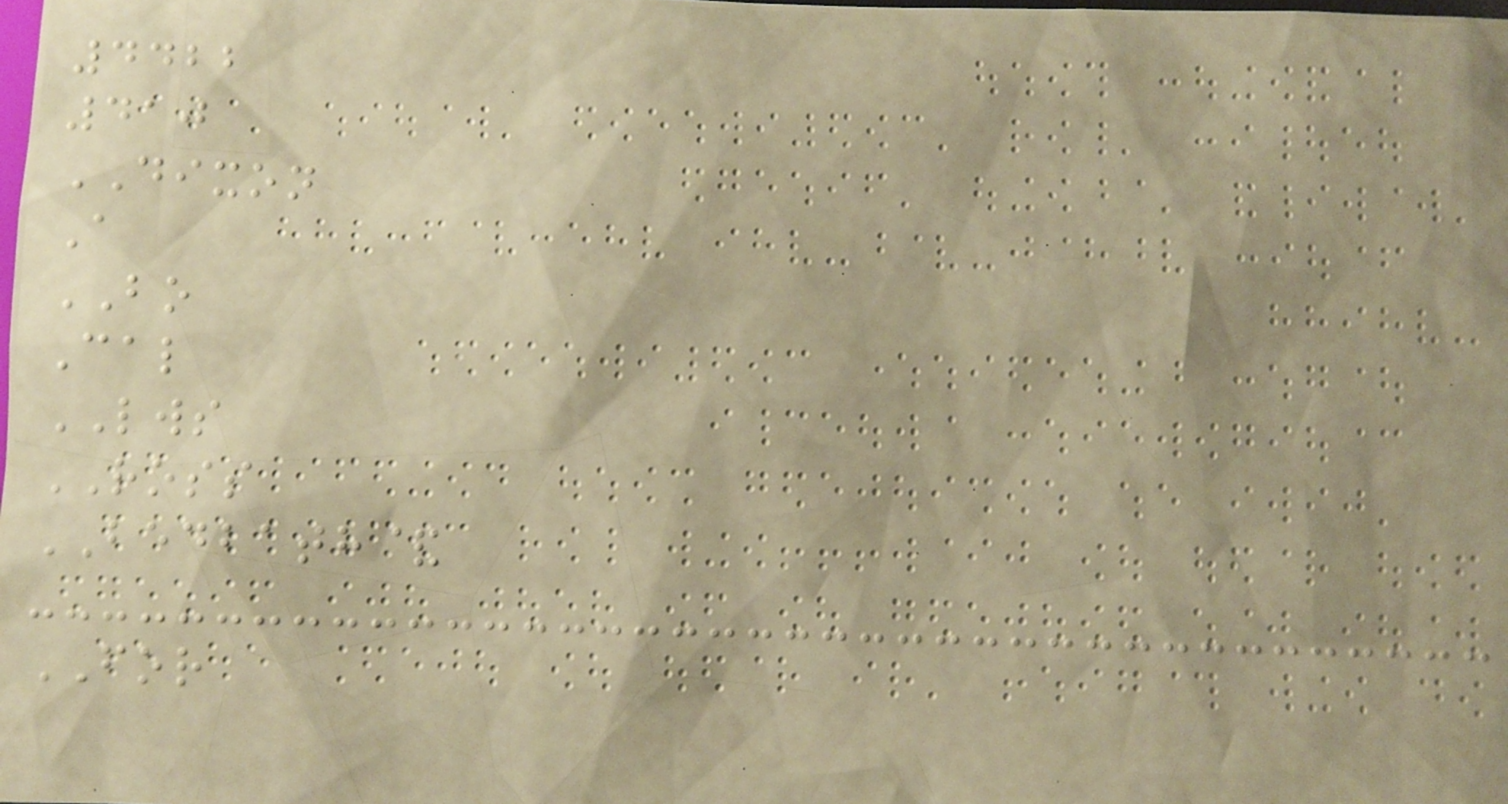4422
410
DIXON
A
BO
Cal
LWS
ROSS
BEDBATH&
FOR
